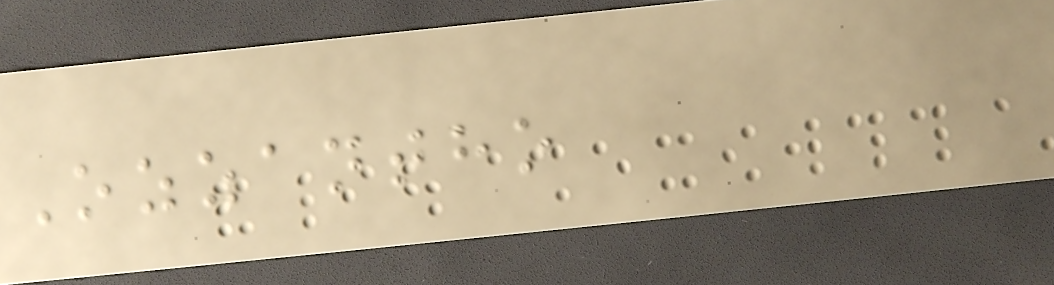Ozzantho
